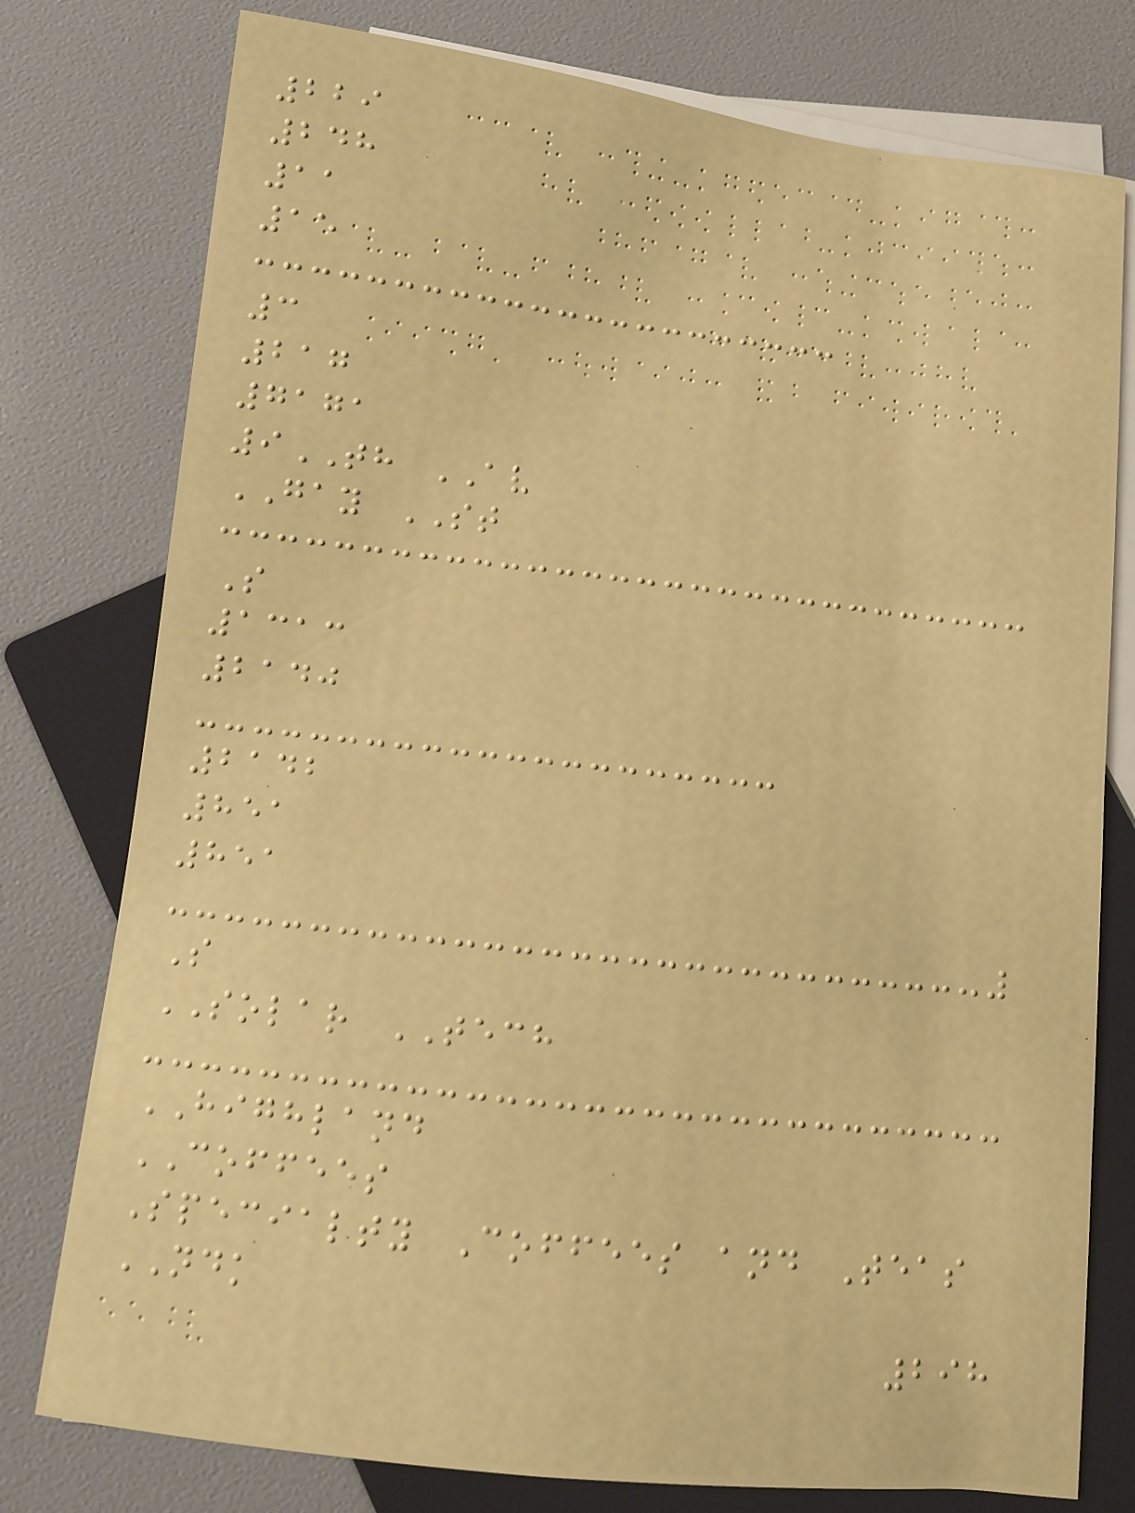229
248
11
15
3
217
7171
9TH AV
GAY ST
S
1313
2140
2142
851
851
S
SOLAR TECH
HIGHLAND
COFFEES
Specialty Coffees and Teas
NDK
298
